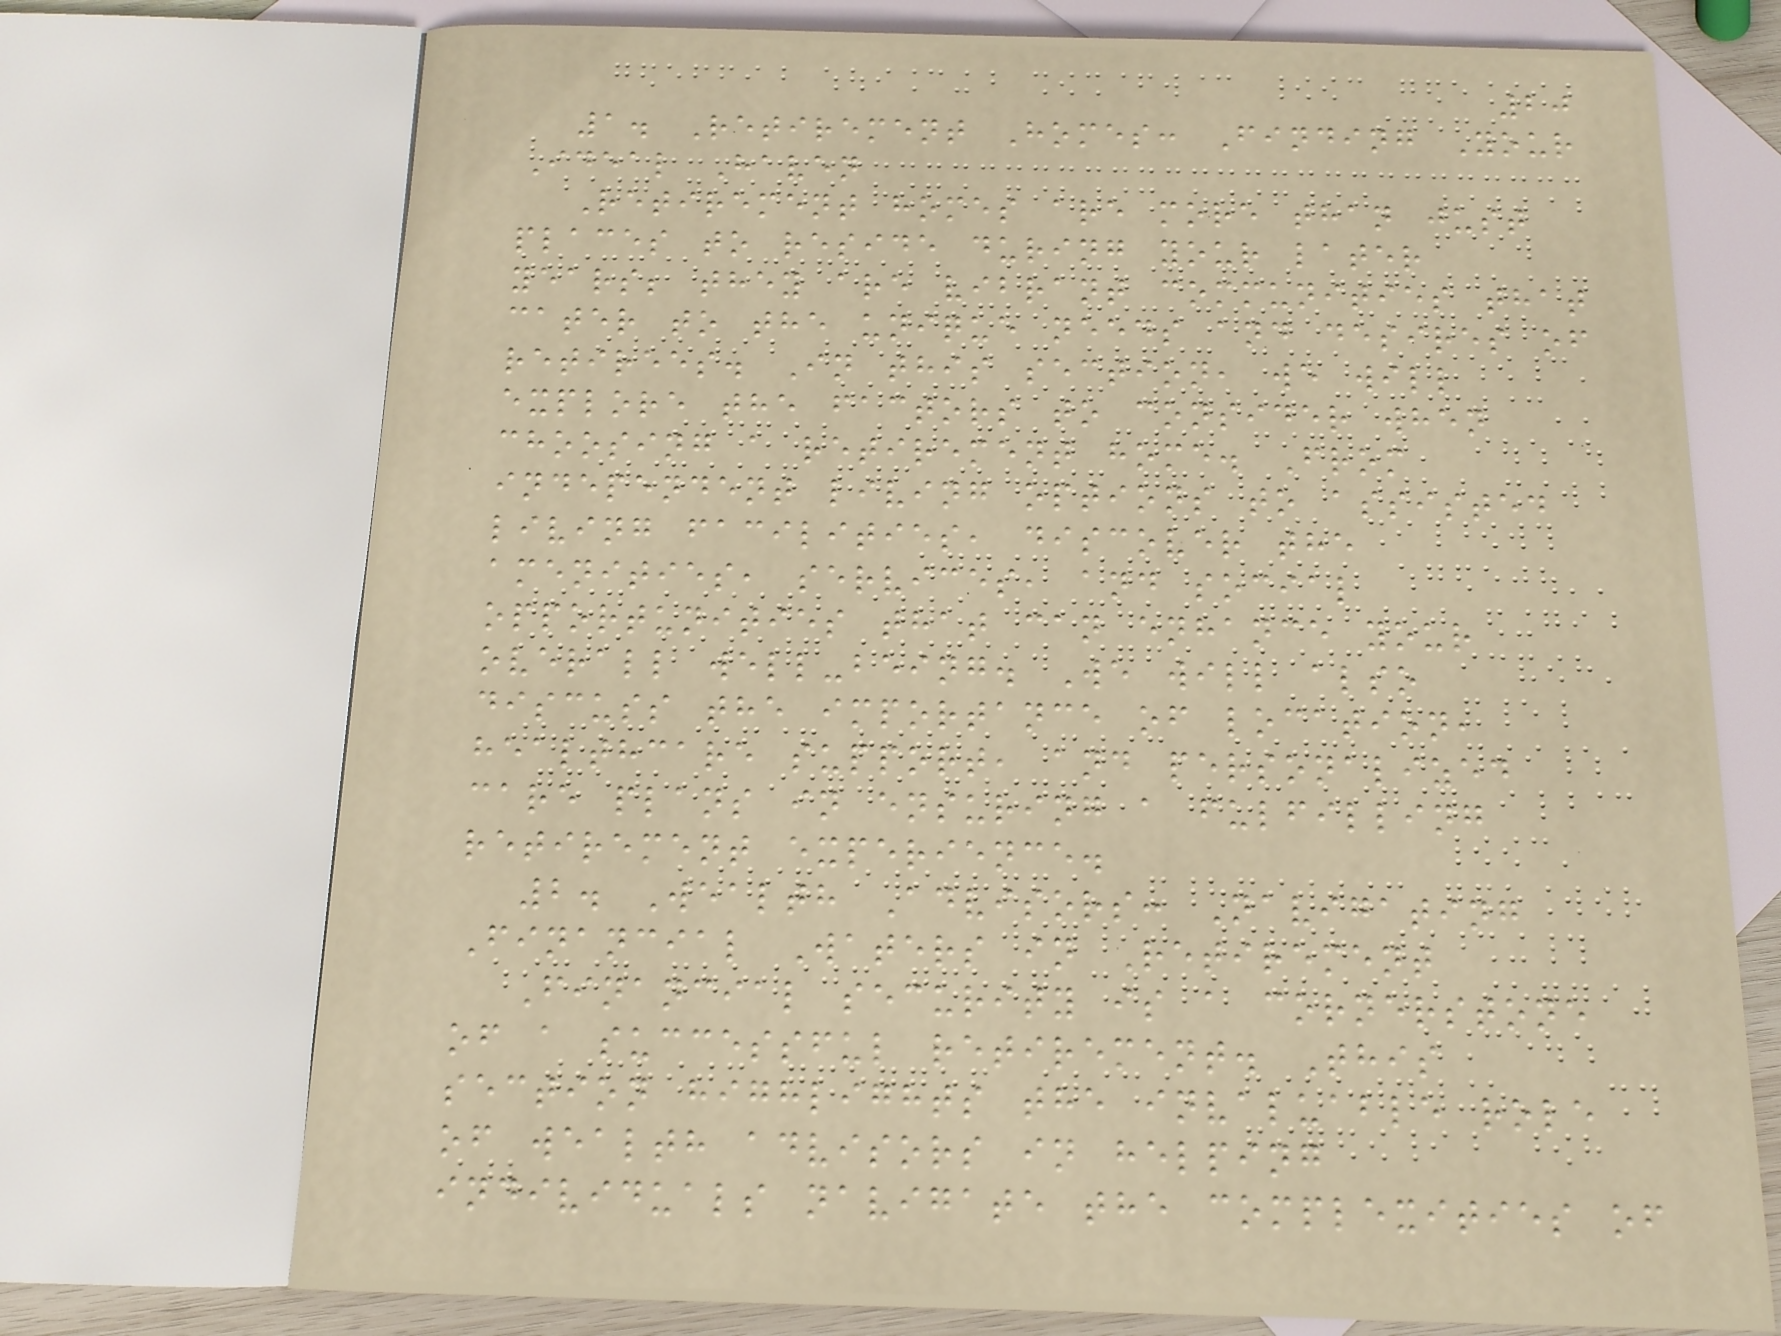20
1. Retirement Homes: Finding Your
Ideal Haven
Retirement homes are more than just
places to reside during your later
years; they are vibrant communities that
cater to the unique needs and desires of
retirees. In this section, we will
explore the factors to consider when
choosing a retirement home. From
independent living options to assisted
living facilities, discover the
amenities, services, and social
opportunities that can enhance your
overall well-being. We will also
discuss the importance of location,
healthcare support, and personalized
care plans in ensuring a fulfilling
retirement experience.
2. Wealth Advisors: Navigating
Financial Waters in Retirement
Financial security is a cornerstone
of a successful retirement. This
section highlights the invaluable role
of wealth advisors in helping
individuals navigate the complexities of
